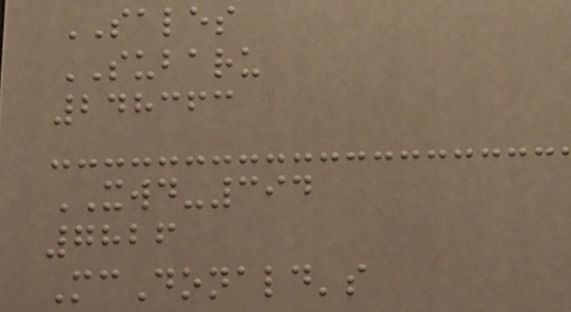SALES
SUBARU
248363
XWD-394
7826
McDonald's
